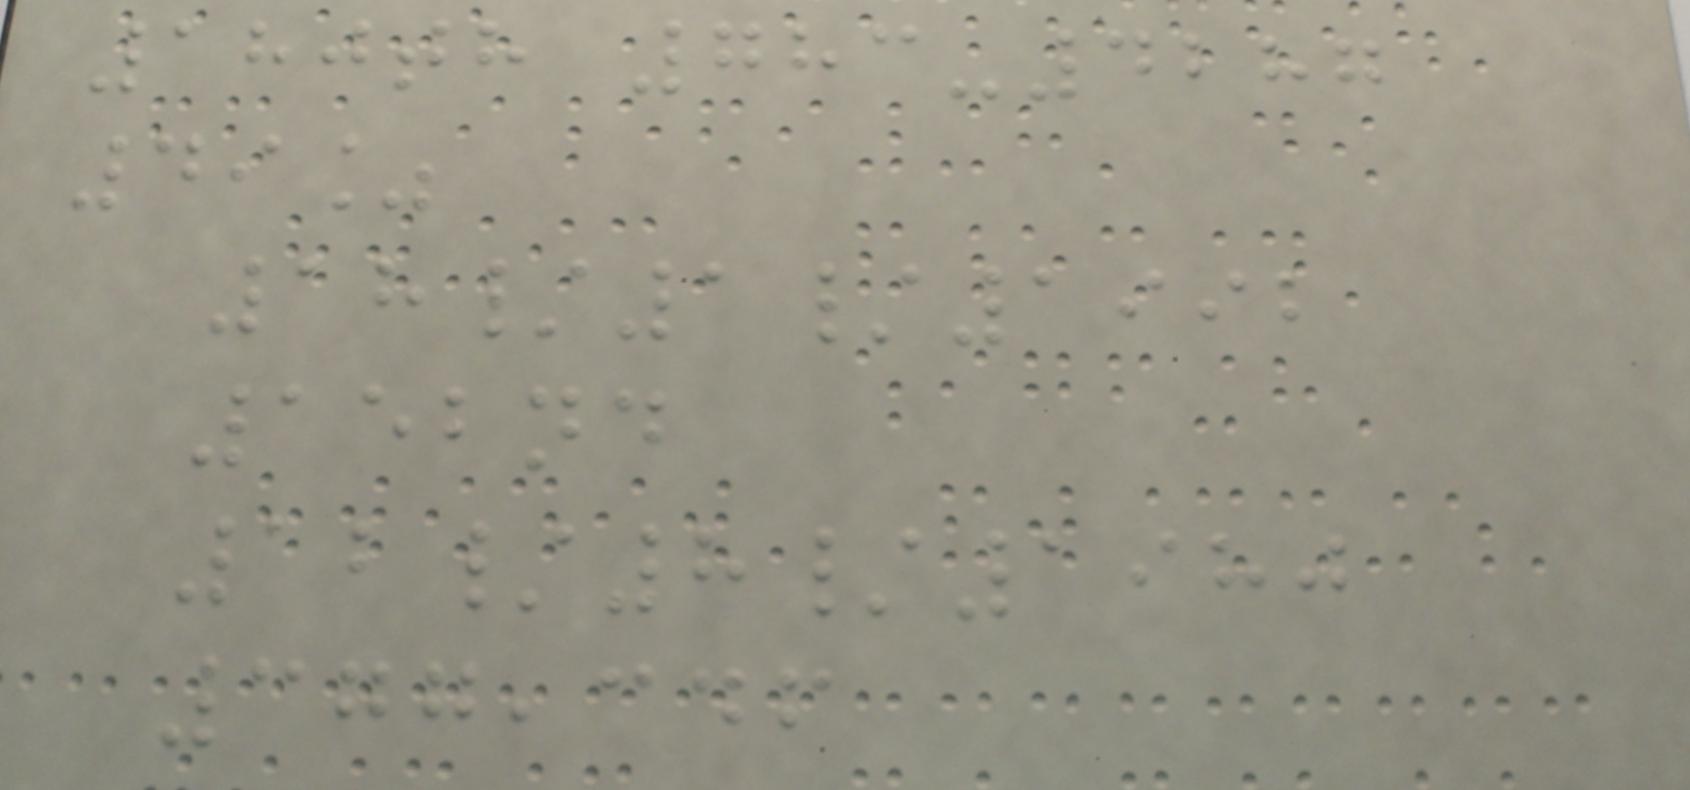180th 783-4287
49%
18/1/1992
152nd
12/8/1980
377,346
